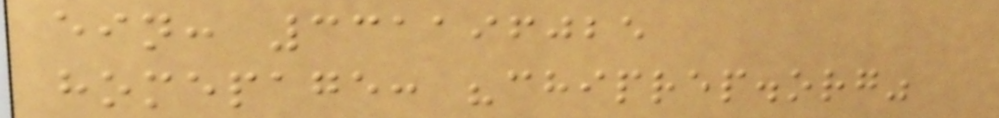ein: 331196025
homepage: "chiprep.org"
